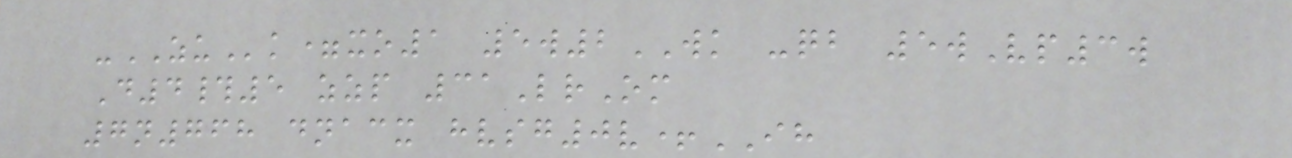-ZUk=xo1 5w2WK -qb 5wVp3w
D4#5 zzp 31LrOm
7n768 dnacx hvsg0v+IH
